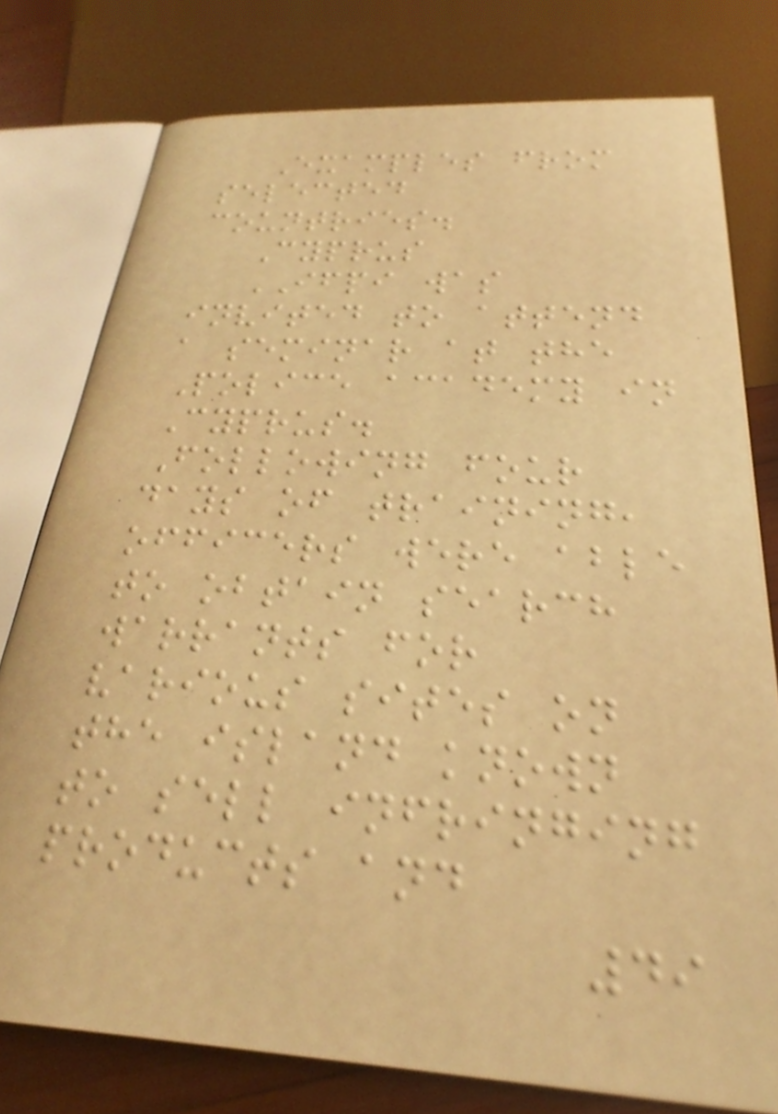Examples from
selected
countries.
Cyprus
IFPI was
invited to attend
a seminar at the
Police academy in
Cyprus.
Following four
days of training,
officers were able
to obtain search
warrants for
various sites on
the island known
to sell infringing
products and
49
